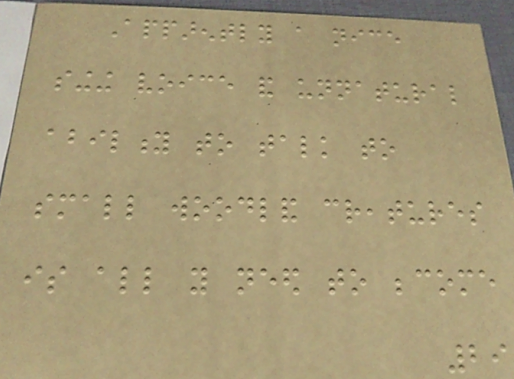Apparently a nice
singing voice and unnatural
ability to talk to
small woodland creatures
is all you need to become
29
